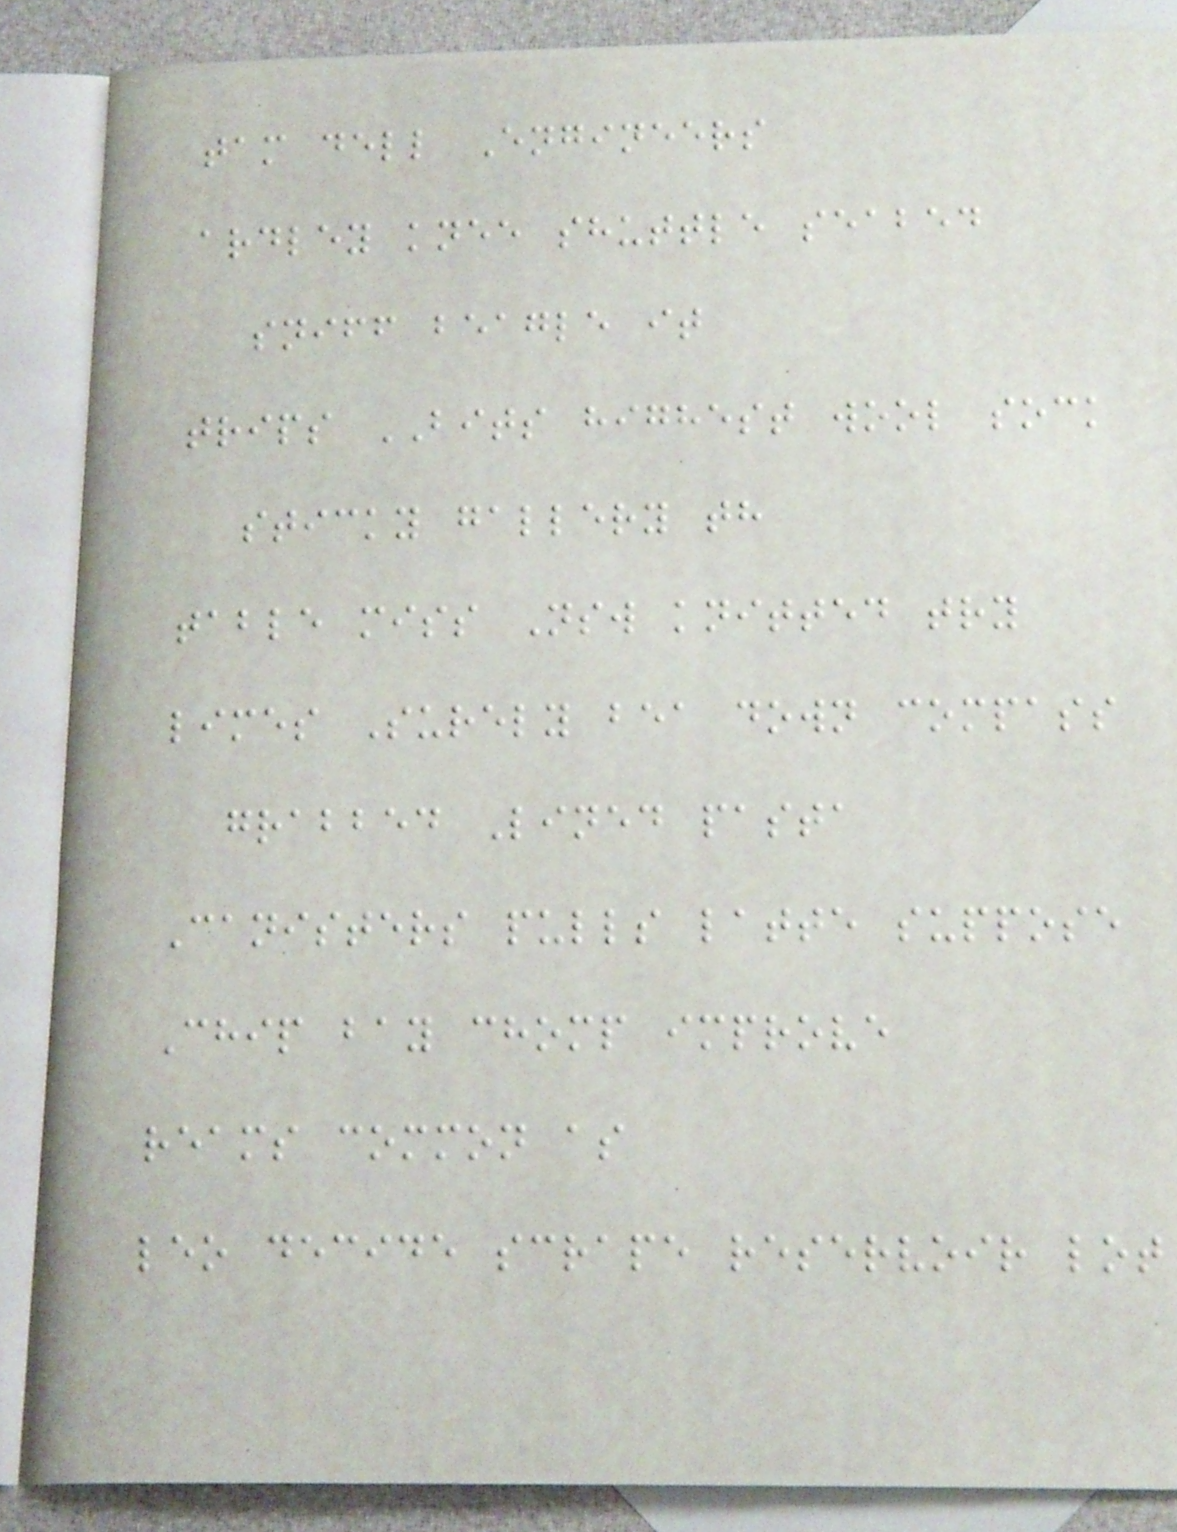tam dell Engineers
ardley knee shuttle seabed
sniff beagle it
trips BITS highest wool sock
sticky gallery th
table miss Nsw knitted try
limes Surely bea down compass
grabbed Lined pasta
Canisters pulls latte suppose
Chip bay chomp improve
reams common as
leo decide scrape reservoir lot
